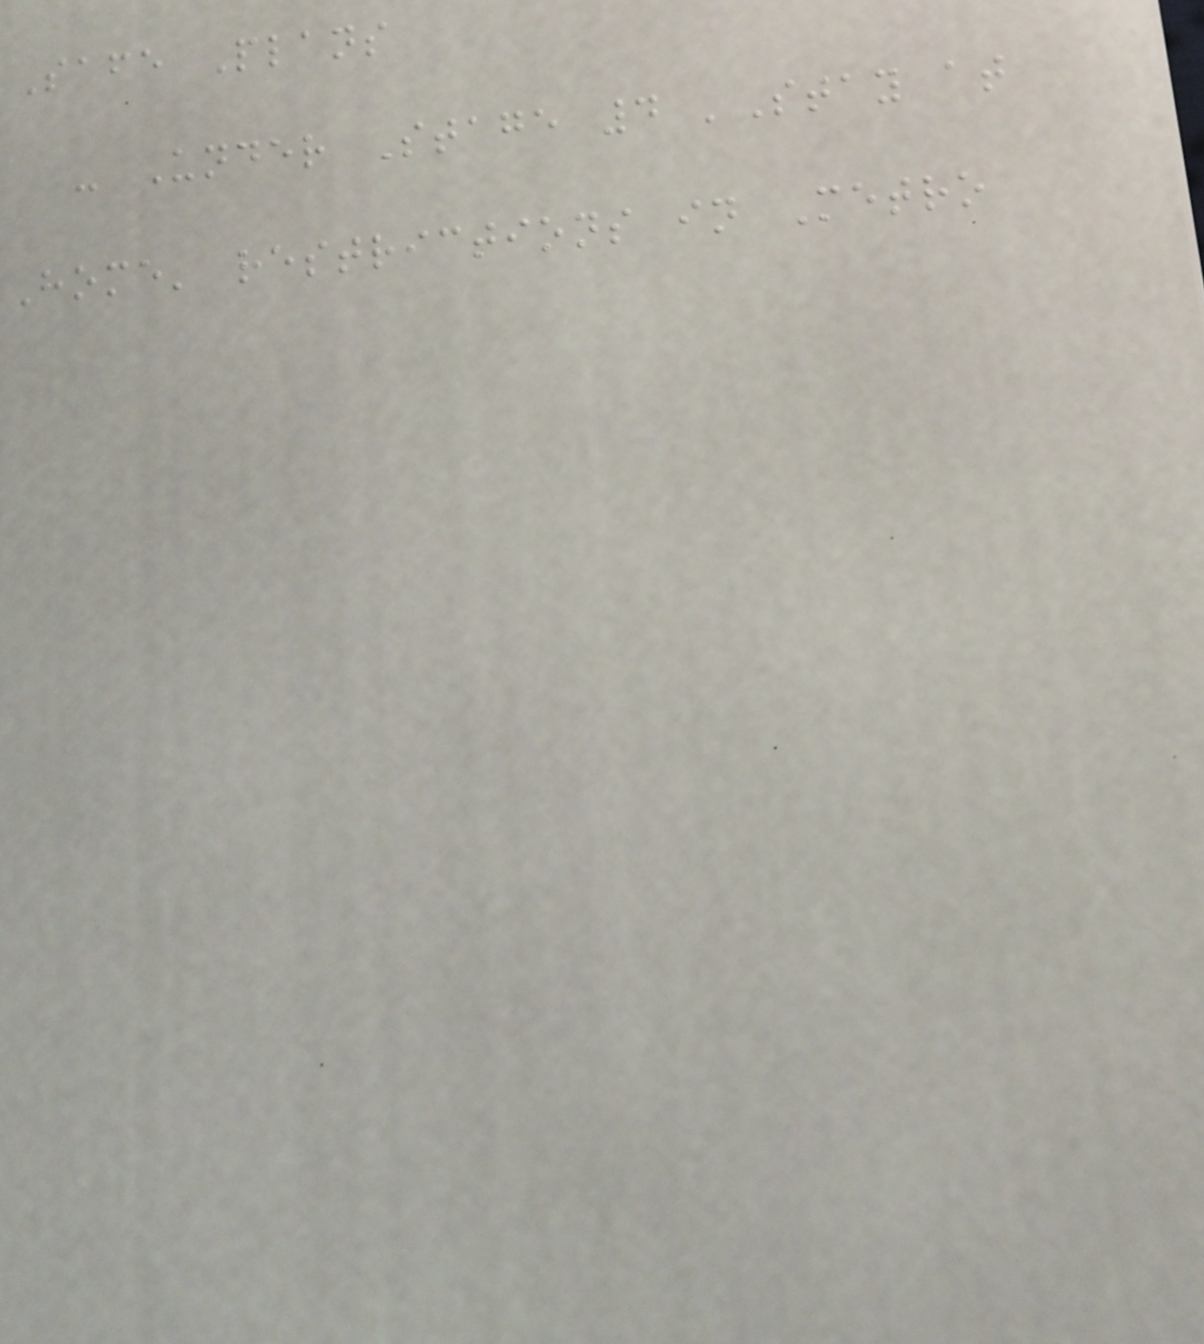Safe Plans
- Under Stage 4 'Stay at
Home' restrictions in Metro
